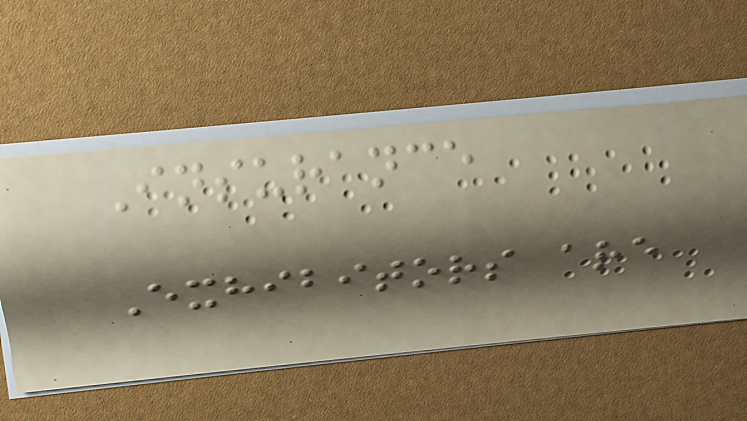Insurance
Exhibitors are
